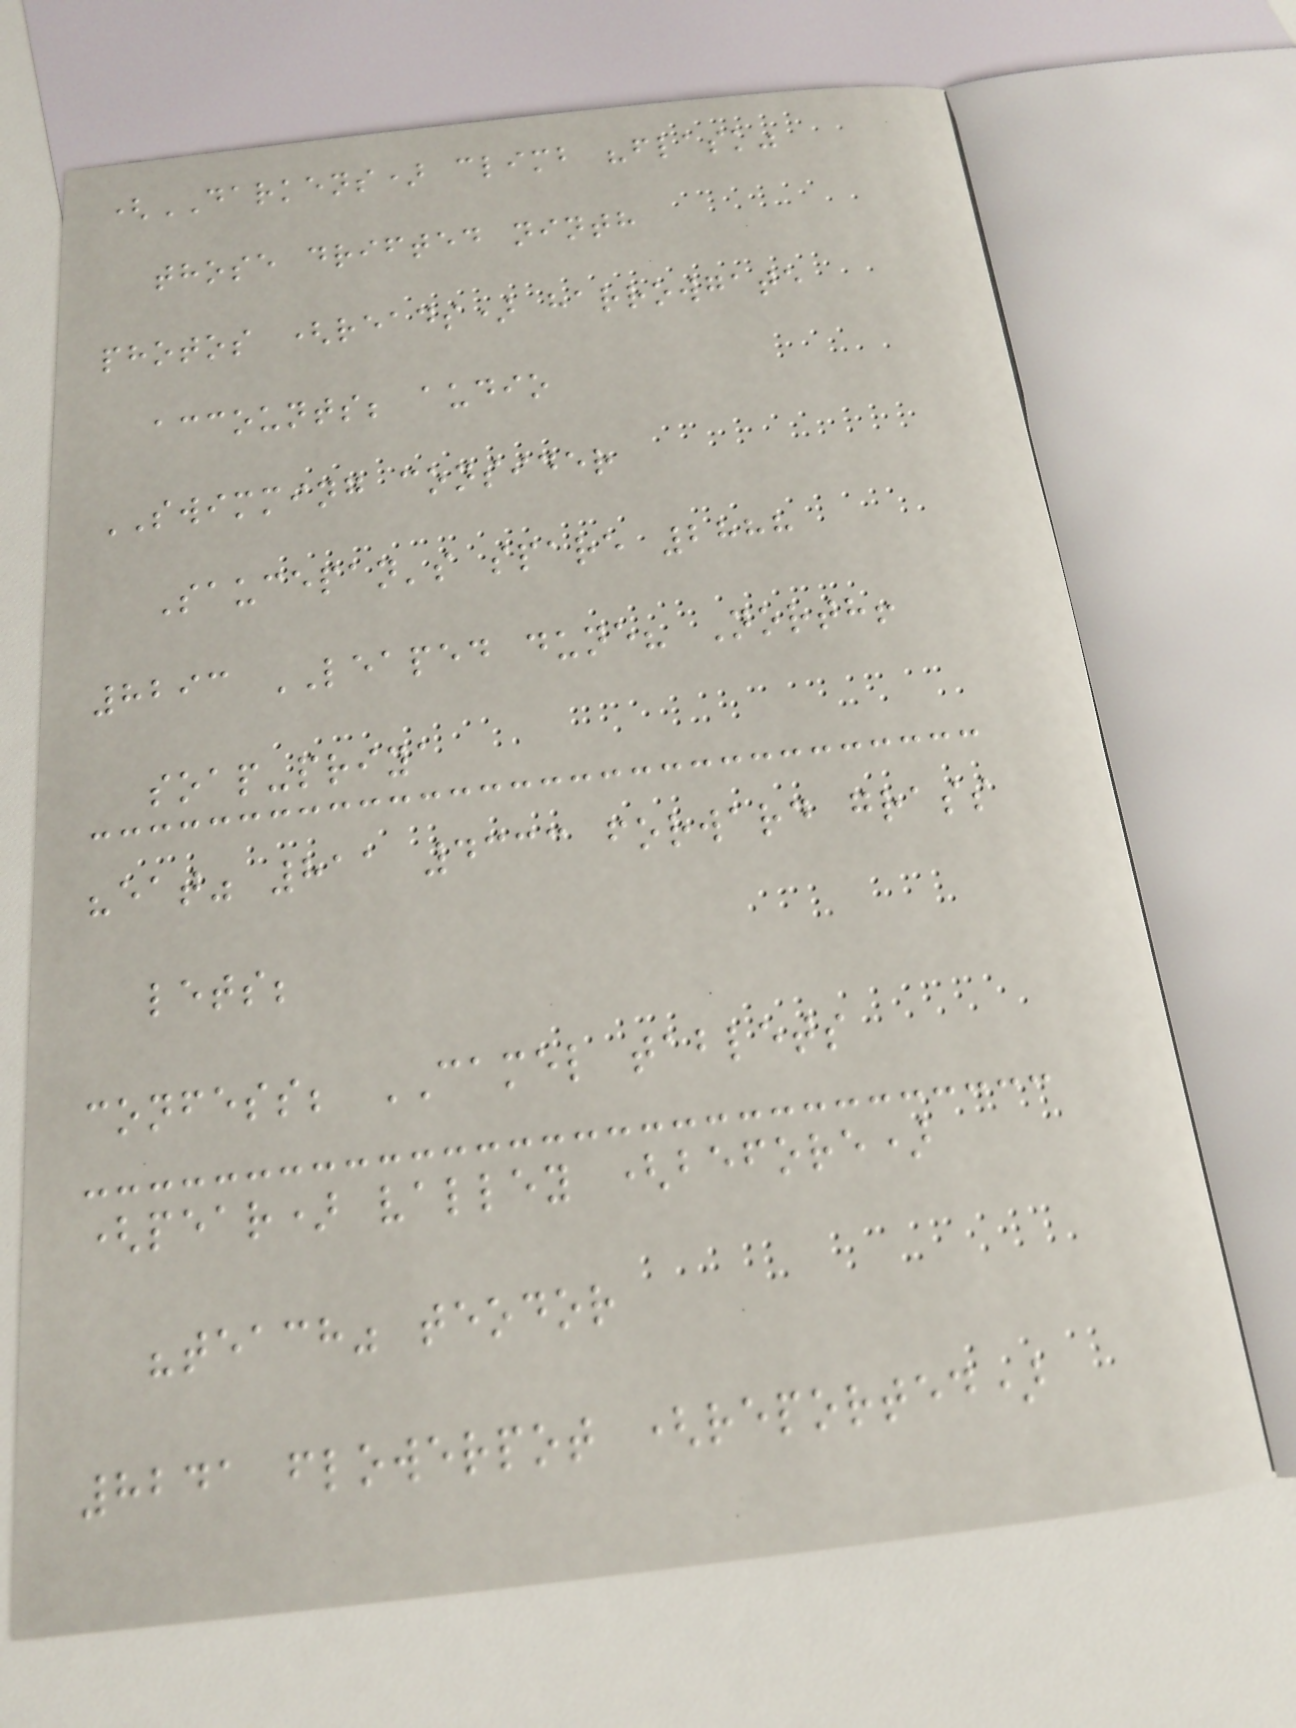(DARKENS) climb "flask"
those drifted ninth
photos (reads) harrowgate
accounts; audio
SWIMMING consider
Saucepan's spare 2888
8293 LEAPED dune? North!
soap-priya
"eat" 811 4333 forward grass
lets;
confess; CAMEL tablets
(pear) valley (before)
"teach" teodor
8241 flowerpot (reported)
